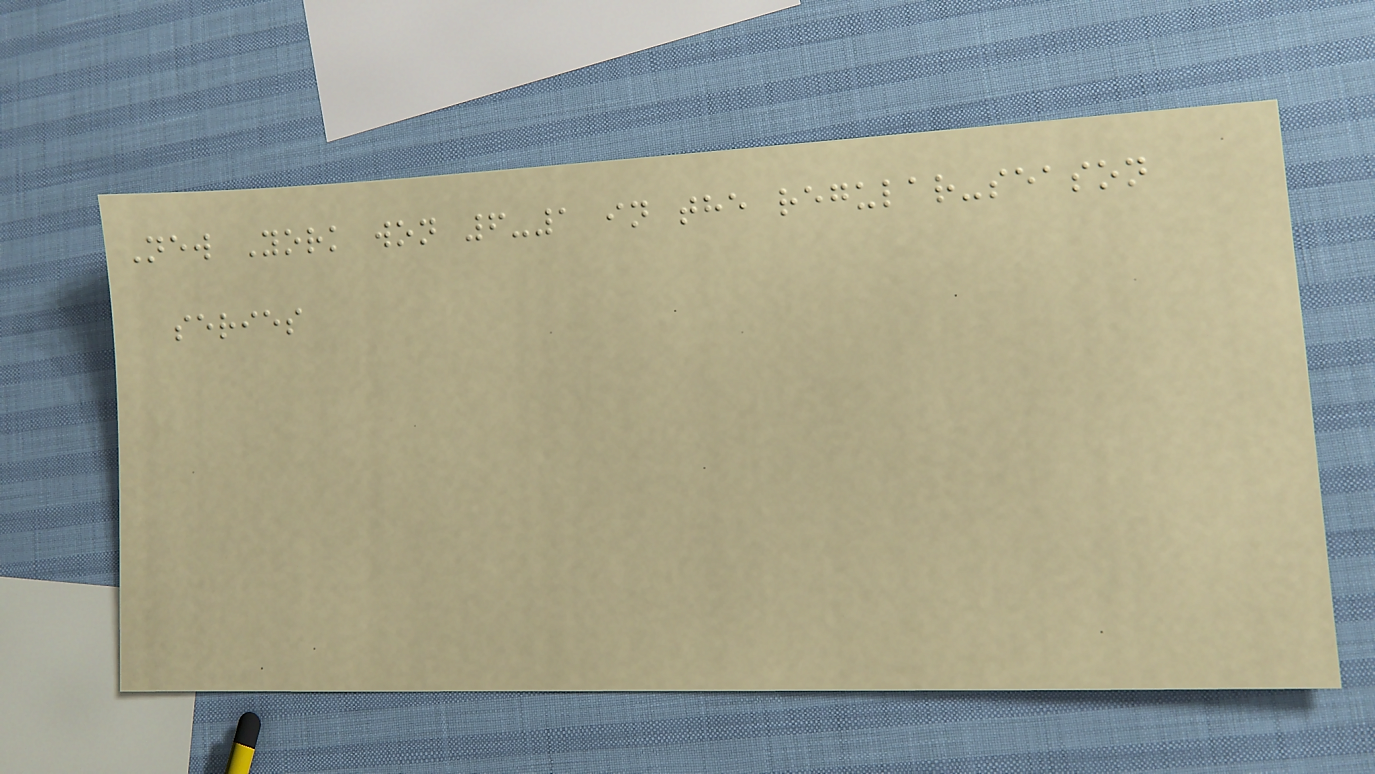New York won 6-1 in the regular-season
series
